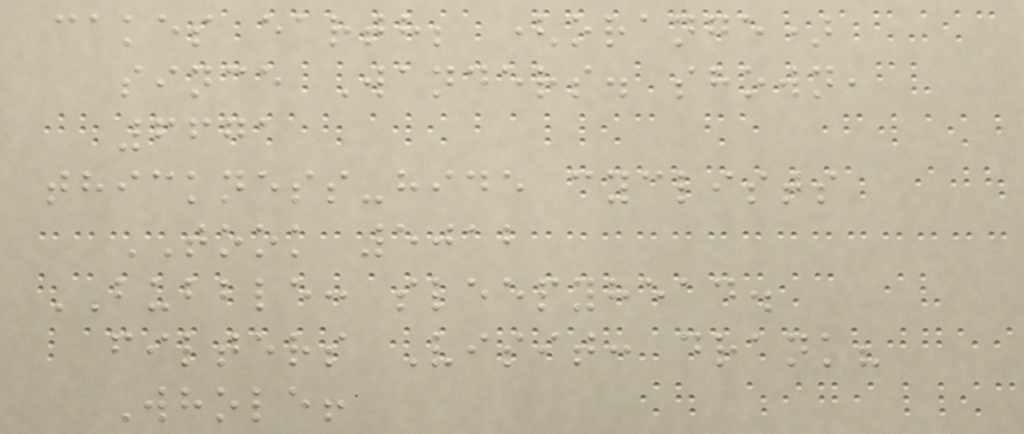cakes earth; (orange)
since Wanders. shown,
6671
thickness-hide cyclists
TOOK 5012
BUBBLE: sleepyhead.
filters Visit: drank?
Whole!
